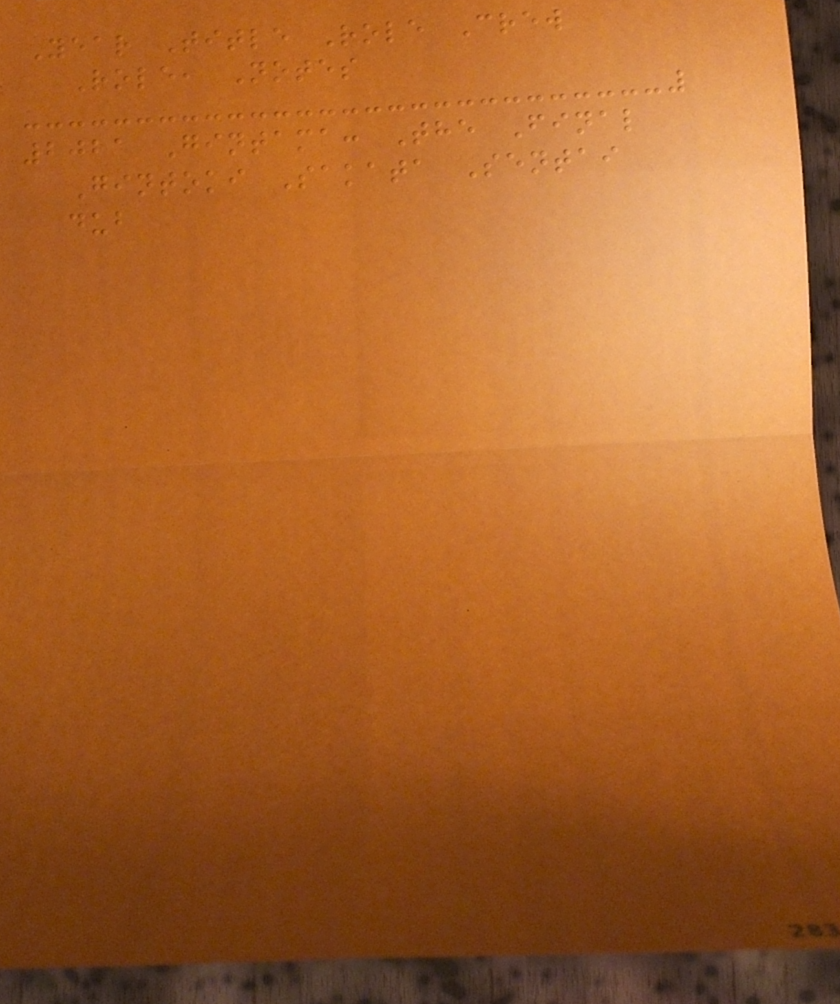Year Title Role Crew
Role, Notes
2021 Gintama: The Final
Gintoki Sakata Sentai
dub
